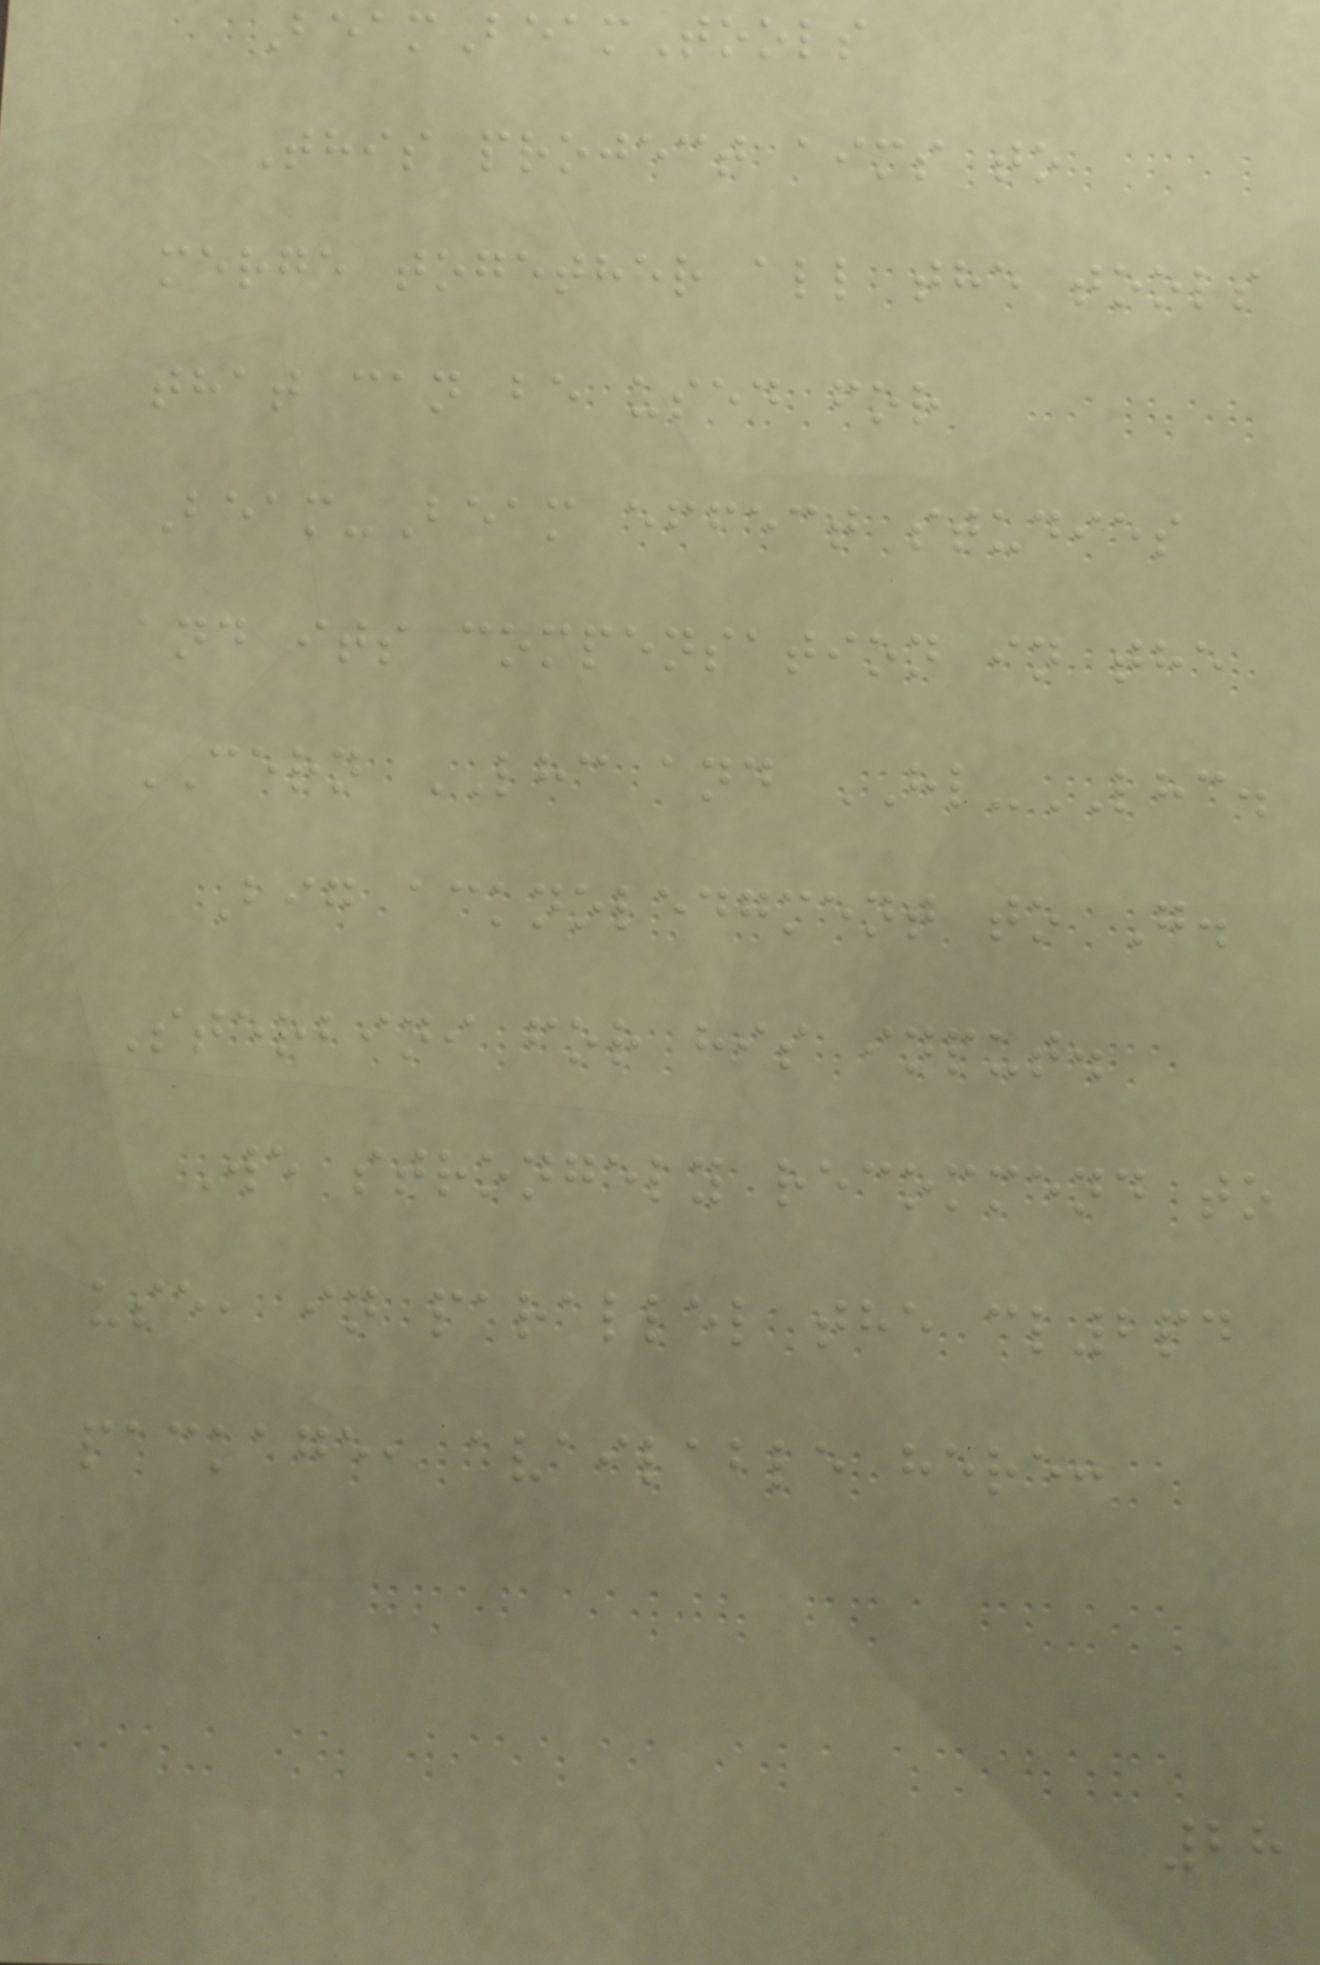BeamBeamTools
This project aims to
merge together all the tools
that can be used for
Beam-Beam effect studies
and its compensation in the
CERN LHC and HL-LHC.
Big acknoledgment to G.
Sterbini for his input.
We strongely recommend to
use, in parallel the cl2pd
package, available here:
28
